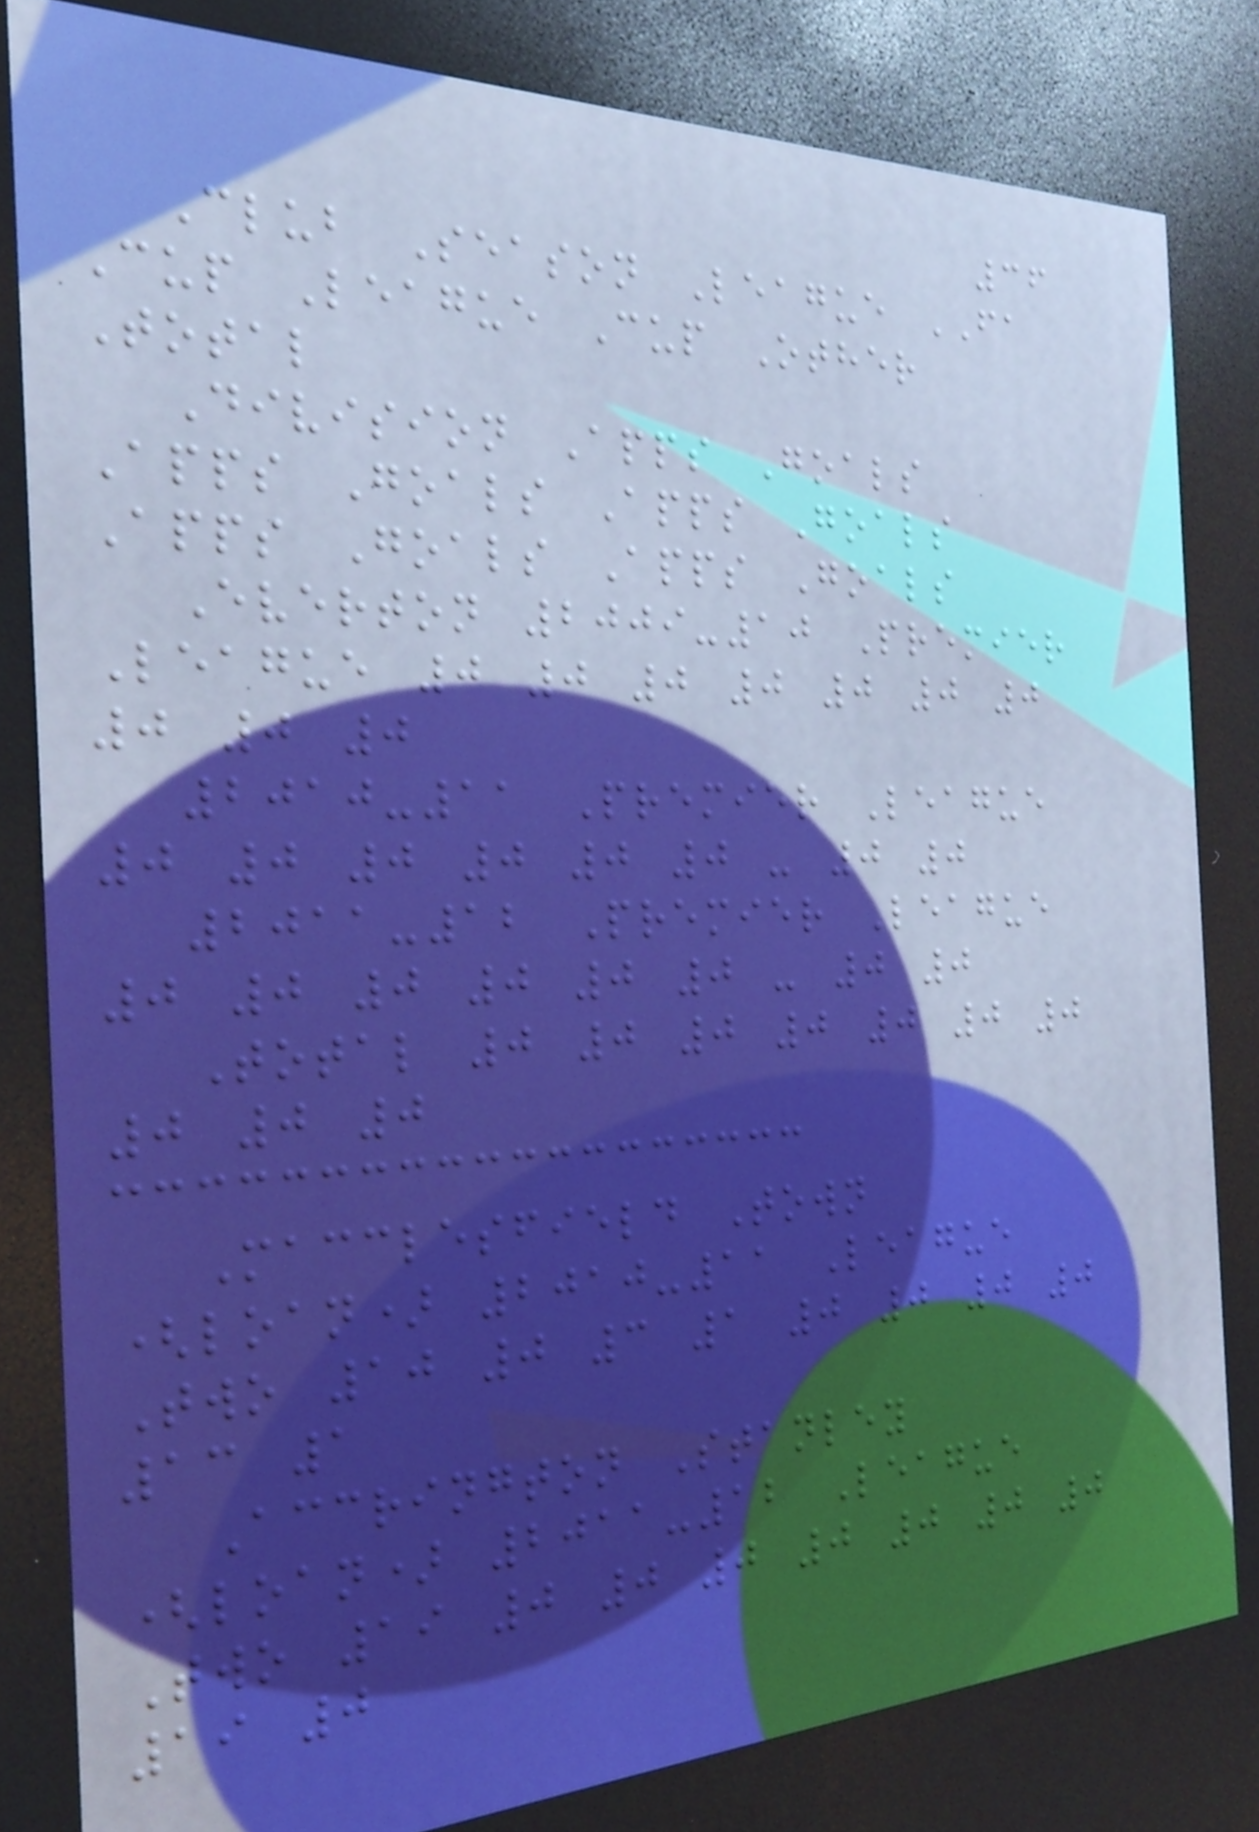36
Club Season League FA
Cup League Cup Other
Total
Division Apps Goals
Apps Goals Apps Goals
Apps Goals Apps Goals
Everton 2009-10 Premier
League 0 0 0 0 0 0 0
0 0 0
2010-11 Premier League
0 0 0 0 0 0 - 0 0
2011-12 Premier League
0 0 0 0 0 0 - 0 0
Total 0 0 0 0 0 0 0
0 0 0
Macclesfield Town
(loan) 2010-11 League
Two 10 0 3 1 0 0 0 0
13 1
Accrington Stanley
(loan) 2011-12 League
Two 19 0 0 0 0 0 0 0
19 0
